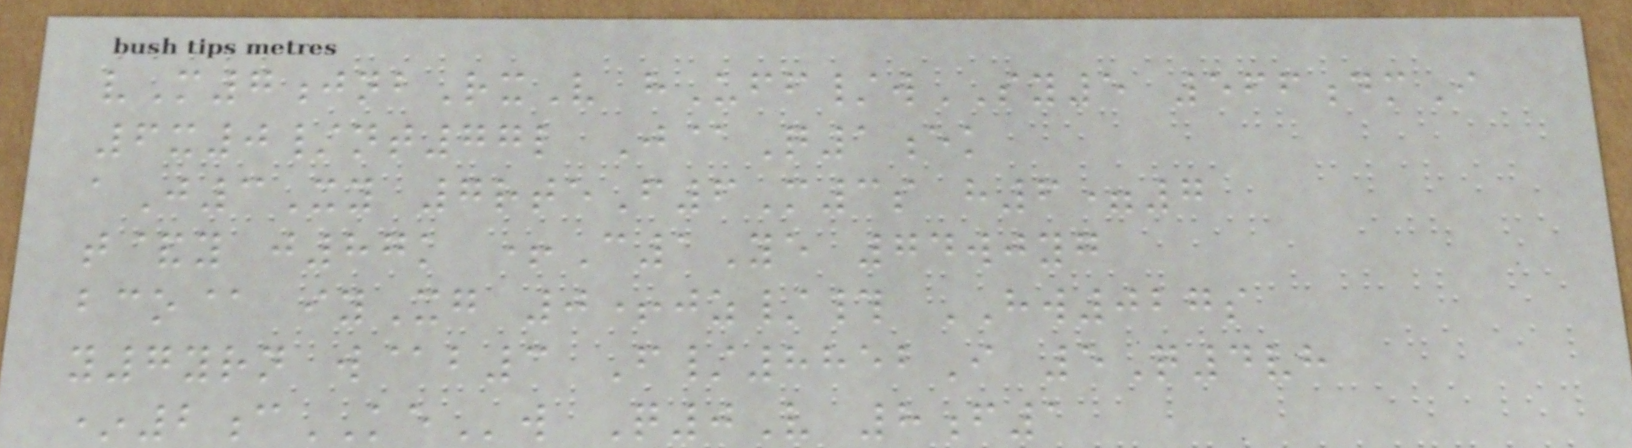vM7jnbRxV hUff/wSY5 566dmI
6x0/nt77l J@Q1ek
aJ3Xy 7rteF6M3s h6=7
t&y j87k +C1Ye 74wjyg
bco@ iyXg 0+jz/# HW027s
y7yrn w@b3 F/8852I 5Q4vh
*2cKEw Q0V 8f1
